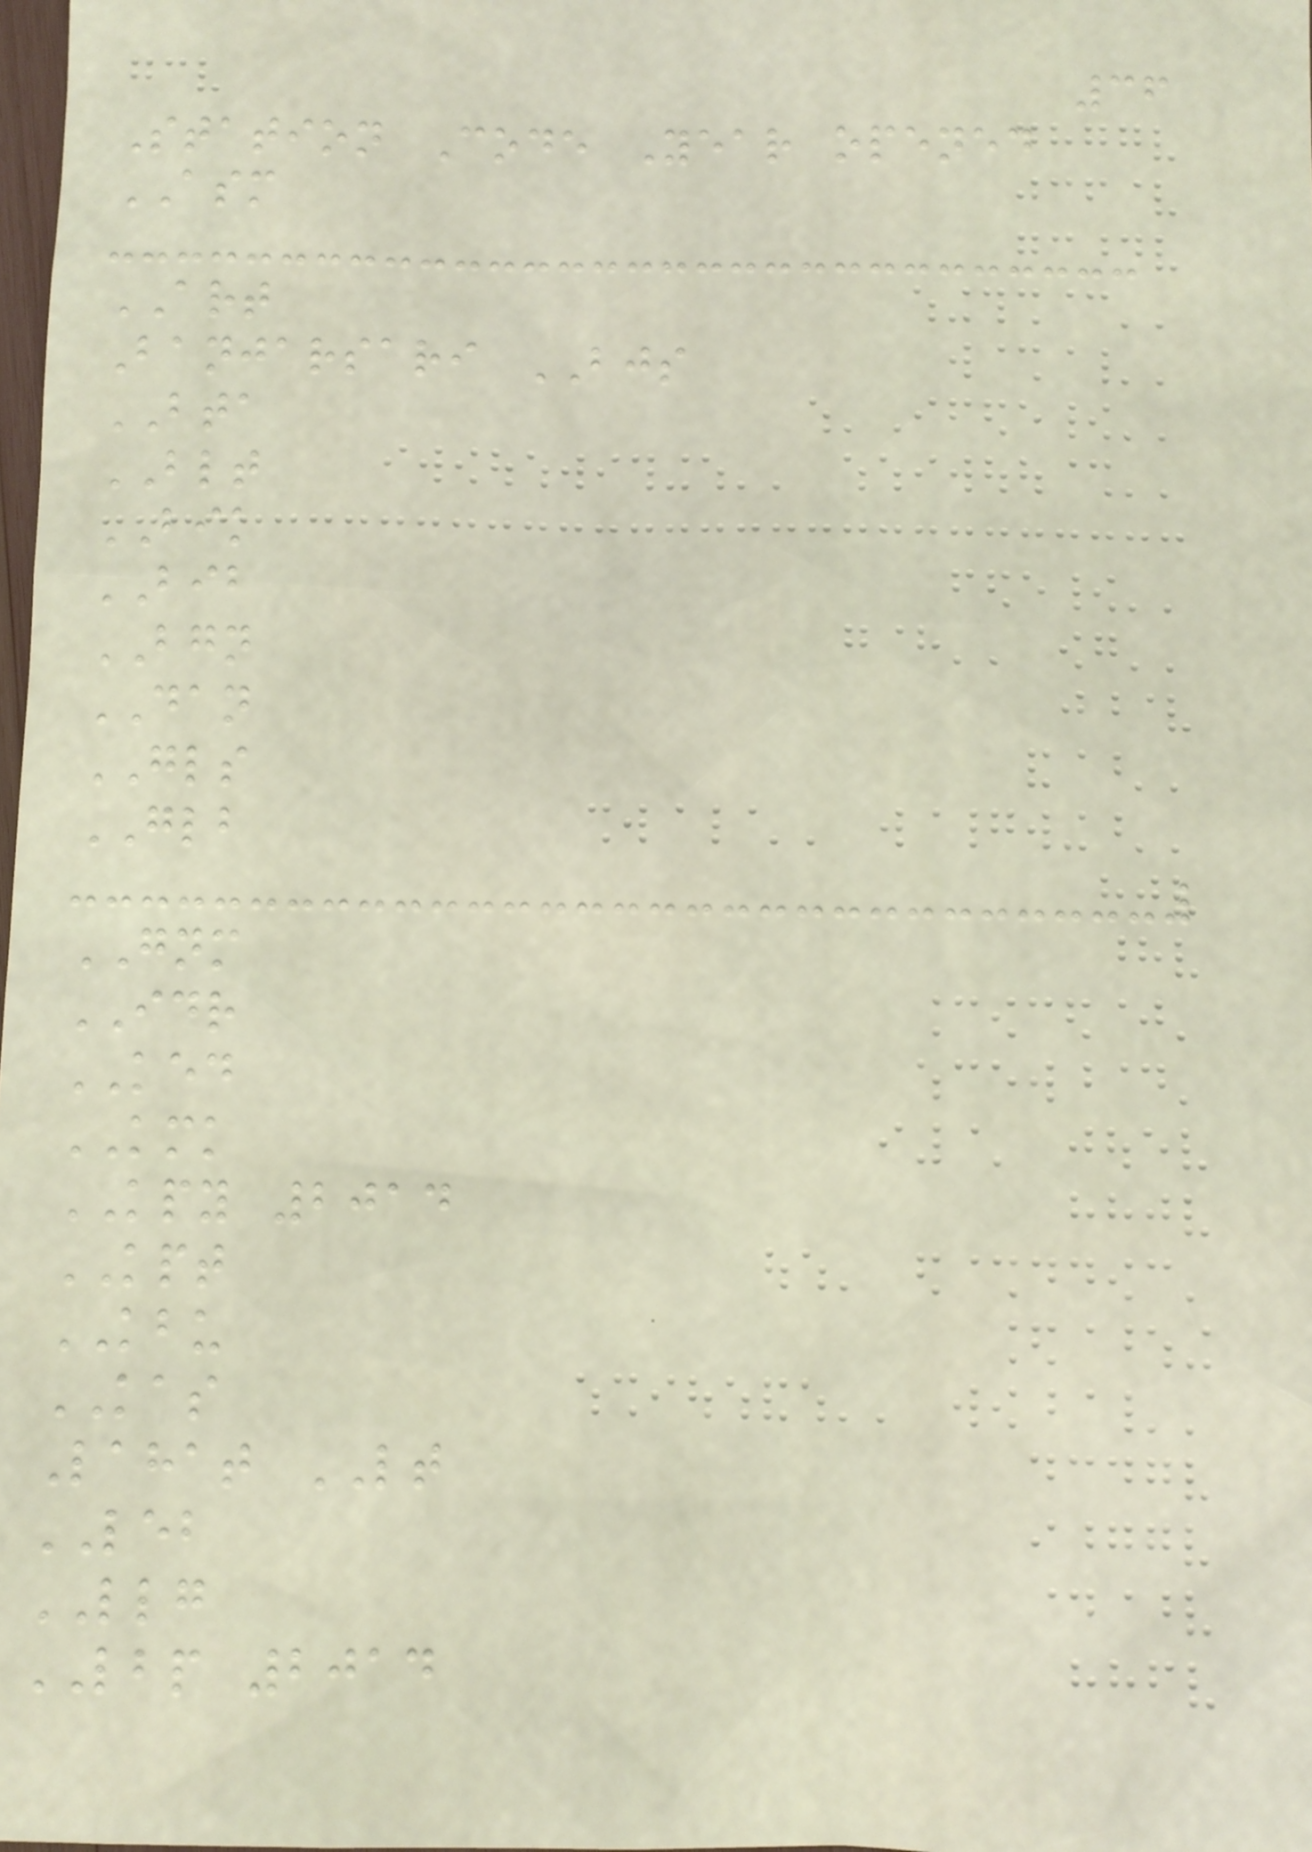36
Station Code Year opened
ASM
ART
Banjarsari BJS
BTA
BLT
BIK
BIB
BGN
DAN
GLS
GLB
GNM
IDR
KED
KMK
KPY 2014
KPT
KBU
KAS
Lahat LT
LEB
LLG
LBP 2014
